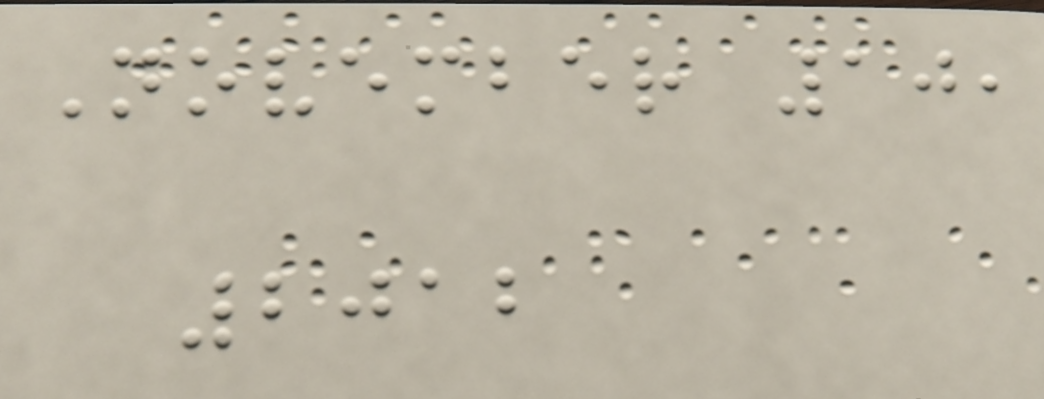November 10,
2012
